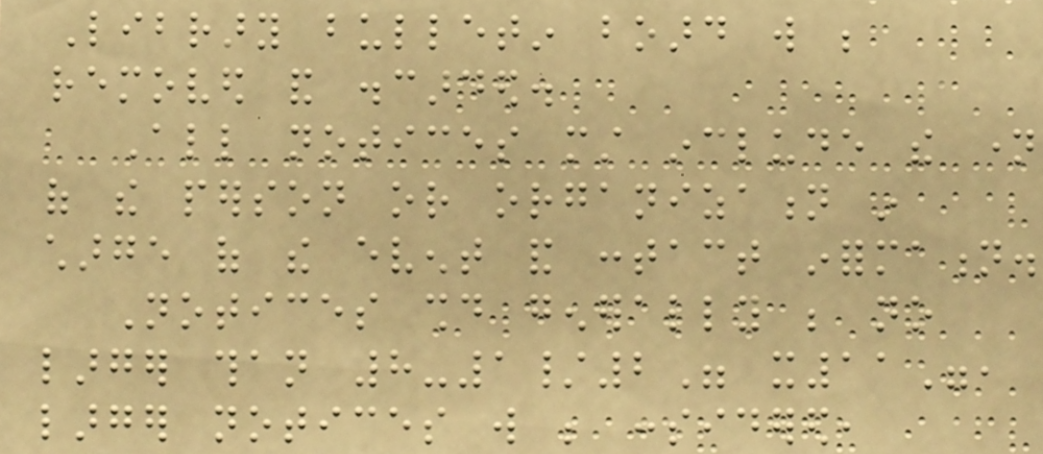Library bulletin board will be
removed and discarded.
All notices must include the name
of the person or organization in
charge of the event and contact information.
Notices should generally be no
larger than 8-1/2" x11",
larger notices will be considered,
